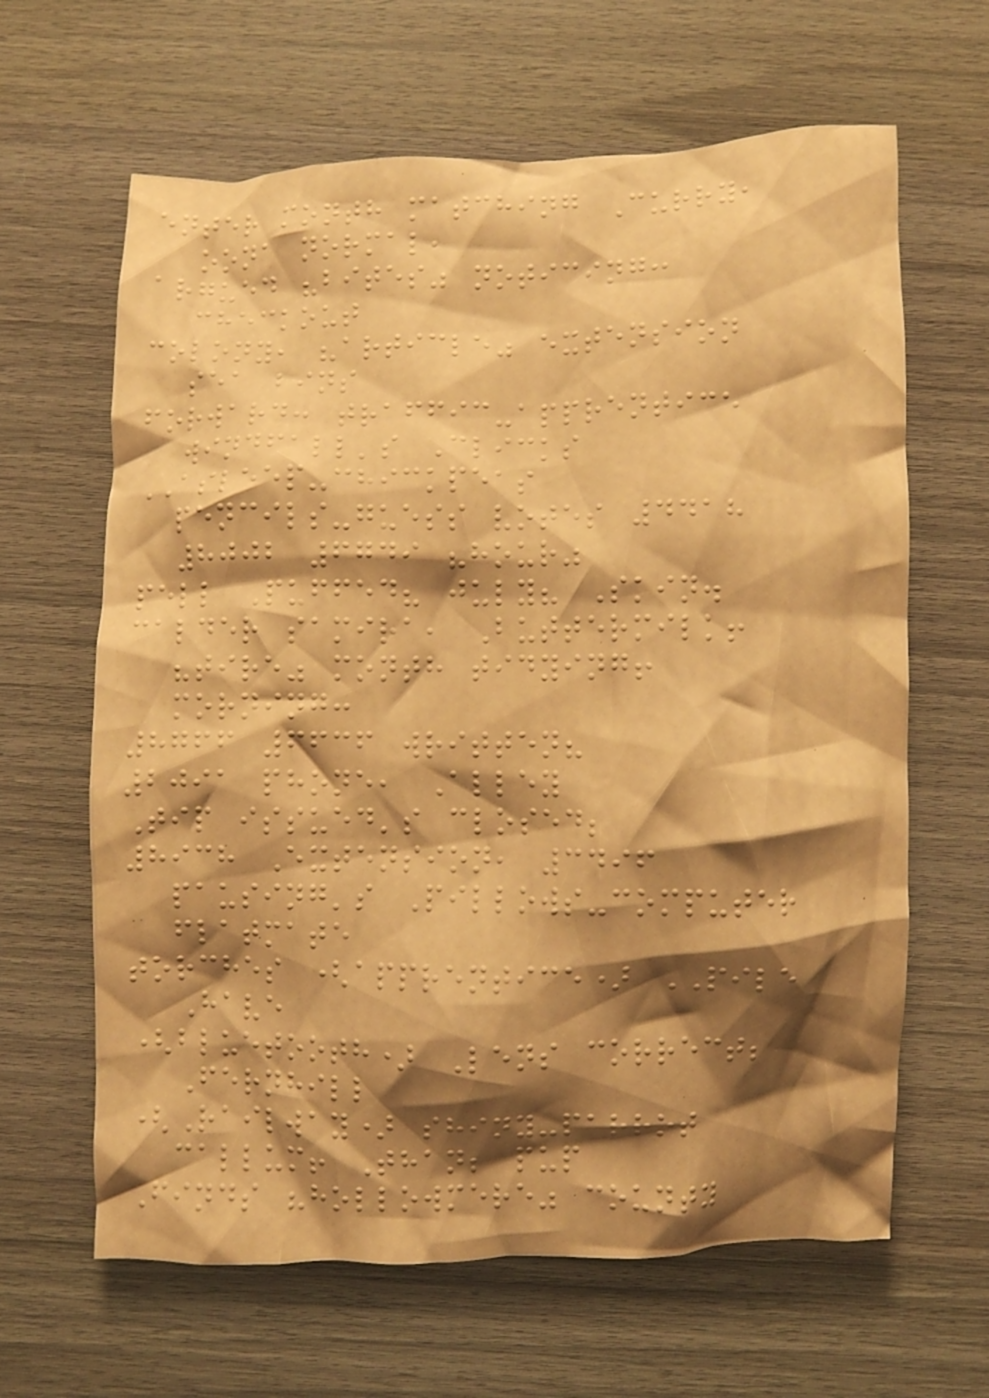enter month matching Curry,
oona normal,
argued "bites" noticing:
checkout
colony, "article" extension
sea bins
forward: traffic-apprentice
windfall's Clicks
ASLEEP-chickpeas
pencils-guess votes 4418
8002 6749 "hour"
pell Puffed? july? Skin.
calder samira, Buttermilk!
"tire" month tidying!
morning:
8766 6636 written?
2091 phone, Alley
Tip issued's closed;
8938 Extension, 3496
pausing's Pillows-computer
flatmate
torches (apprentice) PILE
Have
(bluetooth) Lens correct;
Fernhill
(Railway) shiny-parrot
callum! Than; pup
Finds "hollowmere" county
